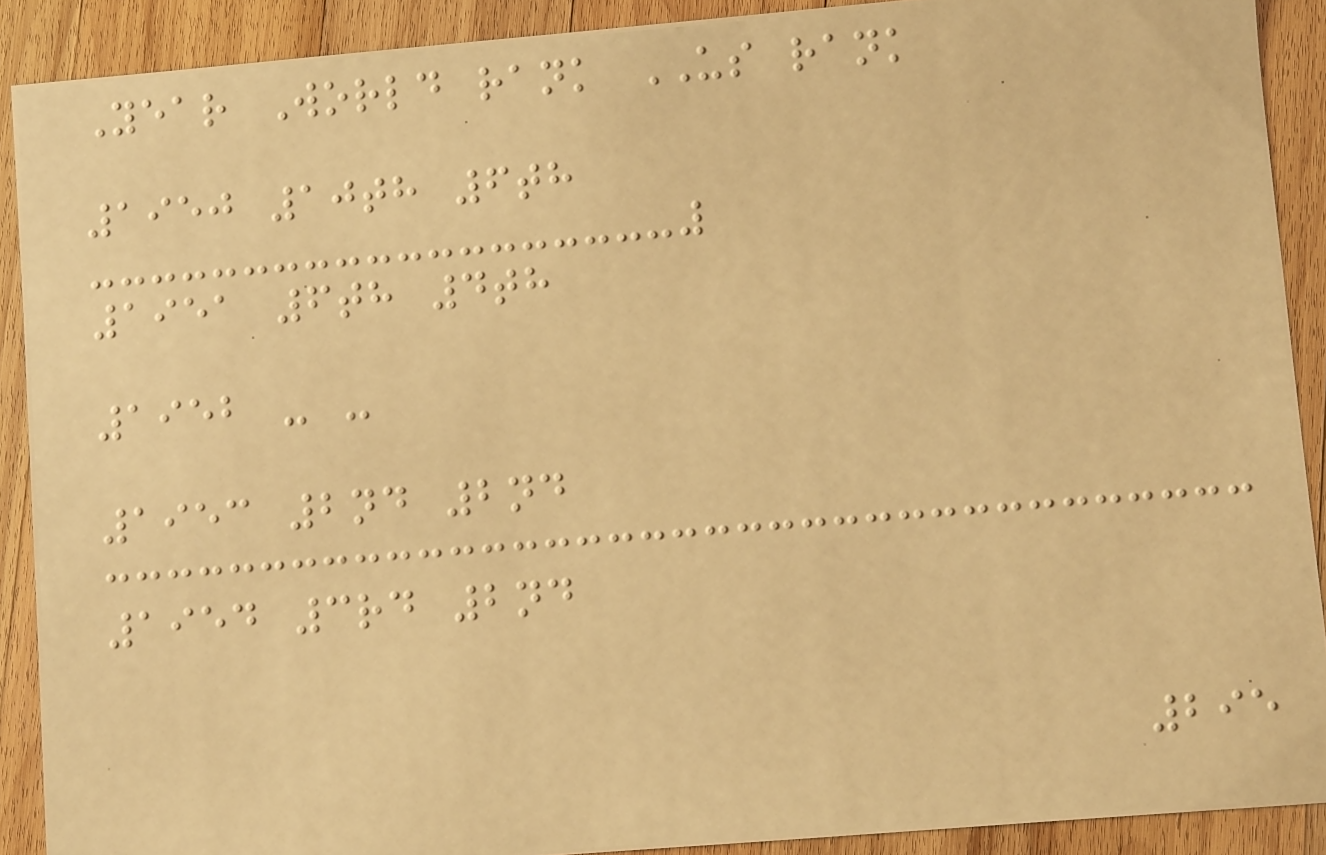Year World rank US rank
1950 10th 6th
1951 6th 4th
1952 - -
1953 2nd 2nd
1954 3rd 2nd
295
